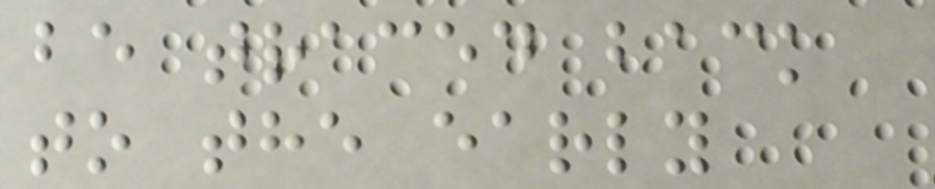be traced back
to the early
